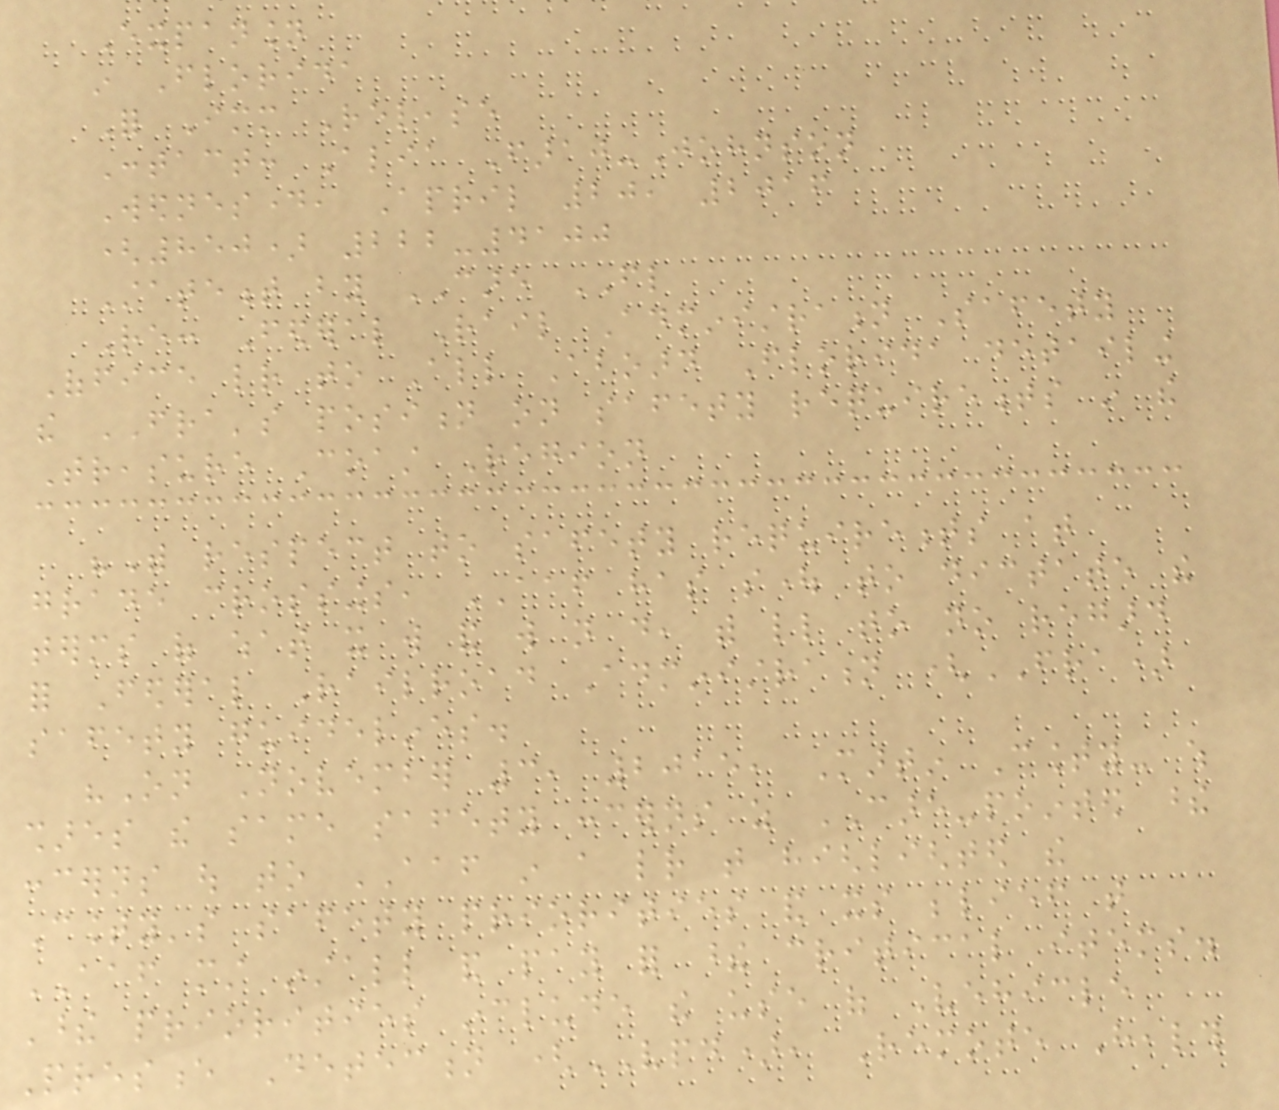Expansion
in Florida
For Immediate Release
Contact: Alia Faraj-Johnson
Wednesday, April 20, 2016
(850) 222-4100
Statement by CARE FL
Re: Federal Rail Administration Safety
Office letter to All Aboard Florida detailing
the FRA's position on safety requirements in the
Treasure Coast Region
"With respect to safety requirements at
grade crossings, AAF has sought to dictate the
terms of what it will and will not do, with little to no regard
for Federal Railroad Administration (FRA)
safety guidelines.
"On November 3, 2015, Martin County- which
shares the same safety concerns as CARE-pointed these
concerns out to AAF in a letter that highlighted the
County's safety priorities and its belief that
AAF must install and pay for these critical items.
These priorities include the use of Vehicle
Presence Detection (VPD), Remote Health
